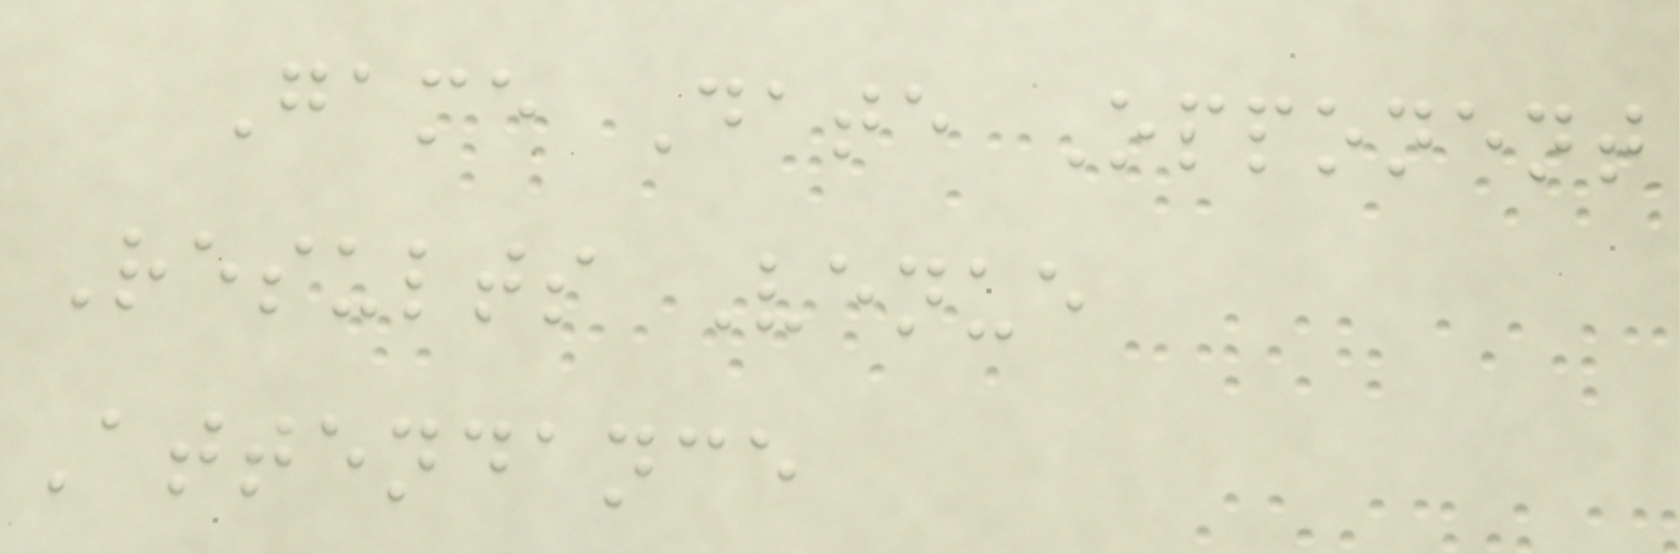Game Date Opponent
Results Venue
Attendance
